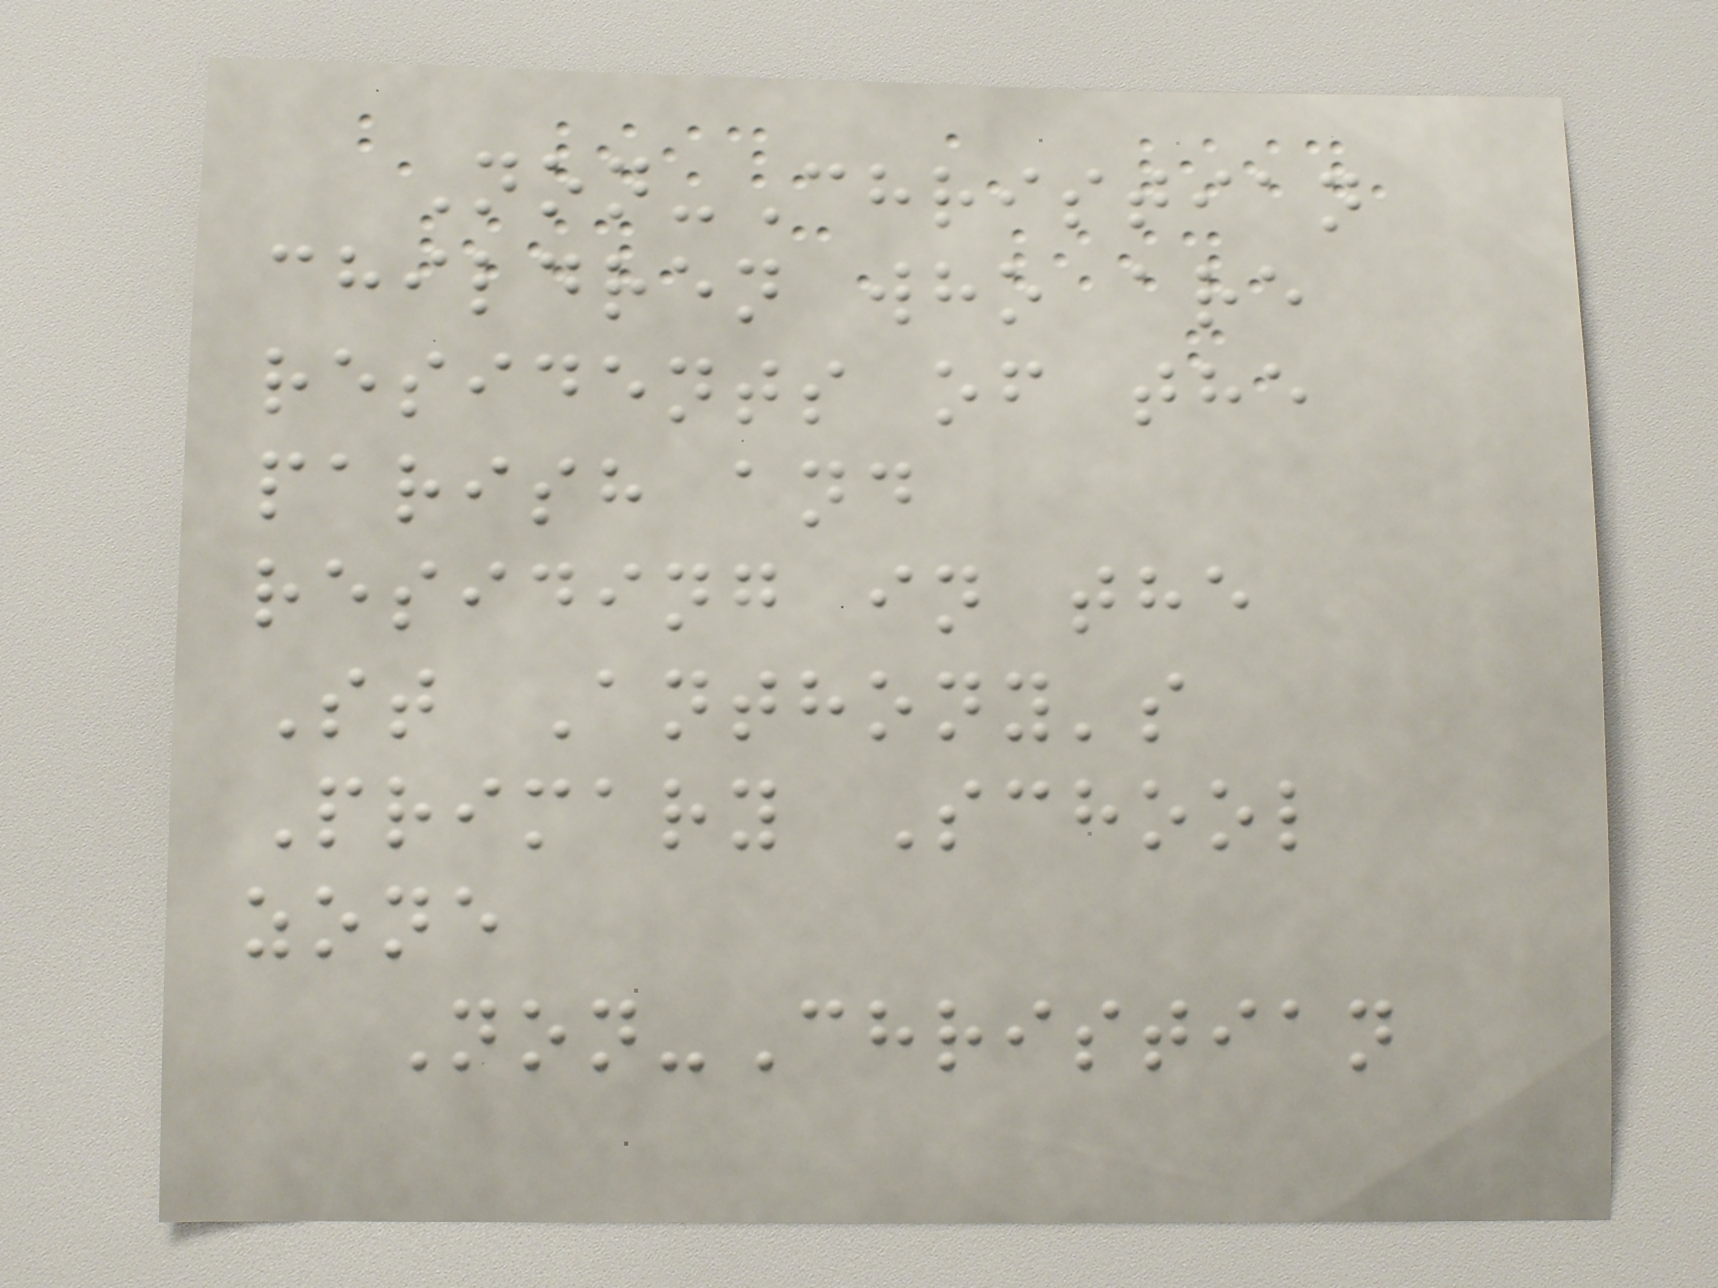Non-Christian
children who are
residents of the
parish and
residing in the
St Anthony's
Primary School
zone
Non-Christian
